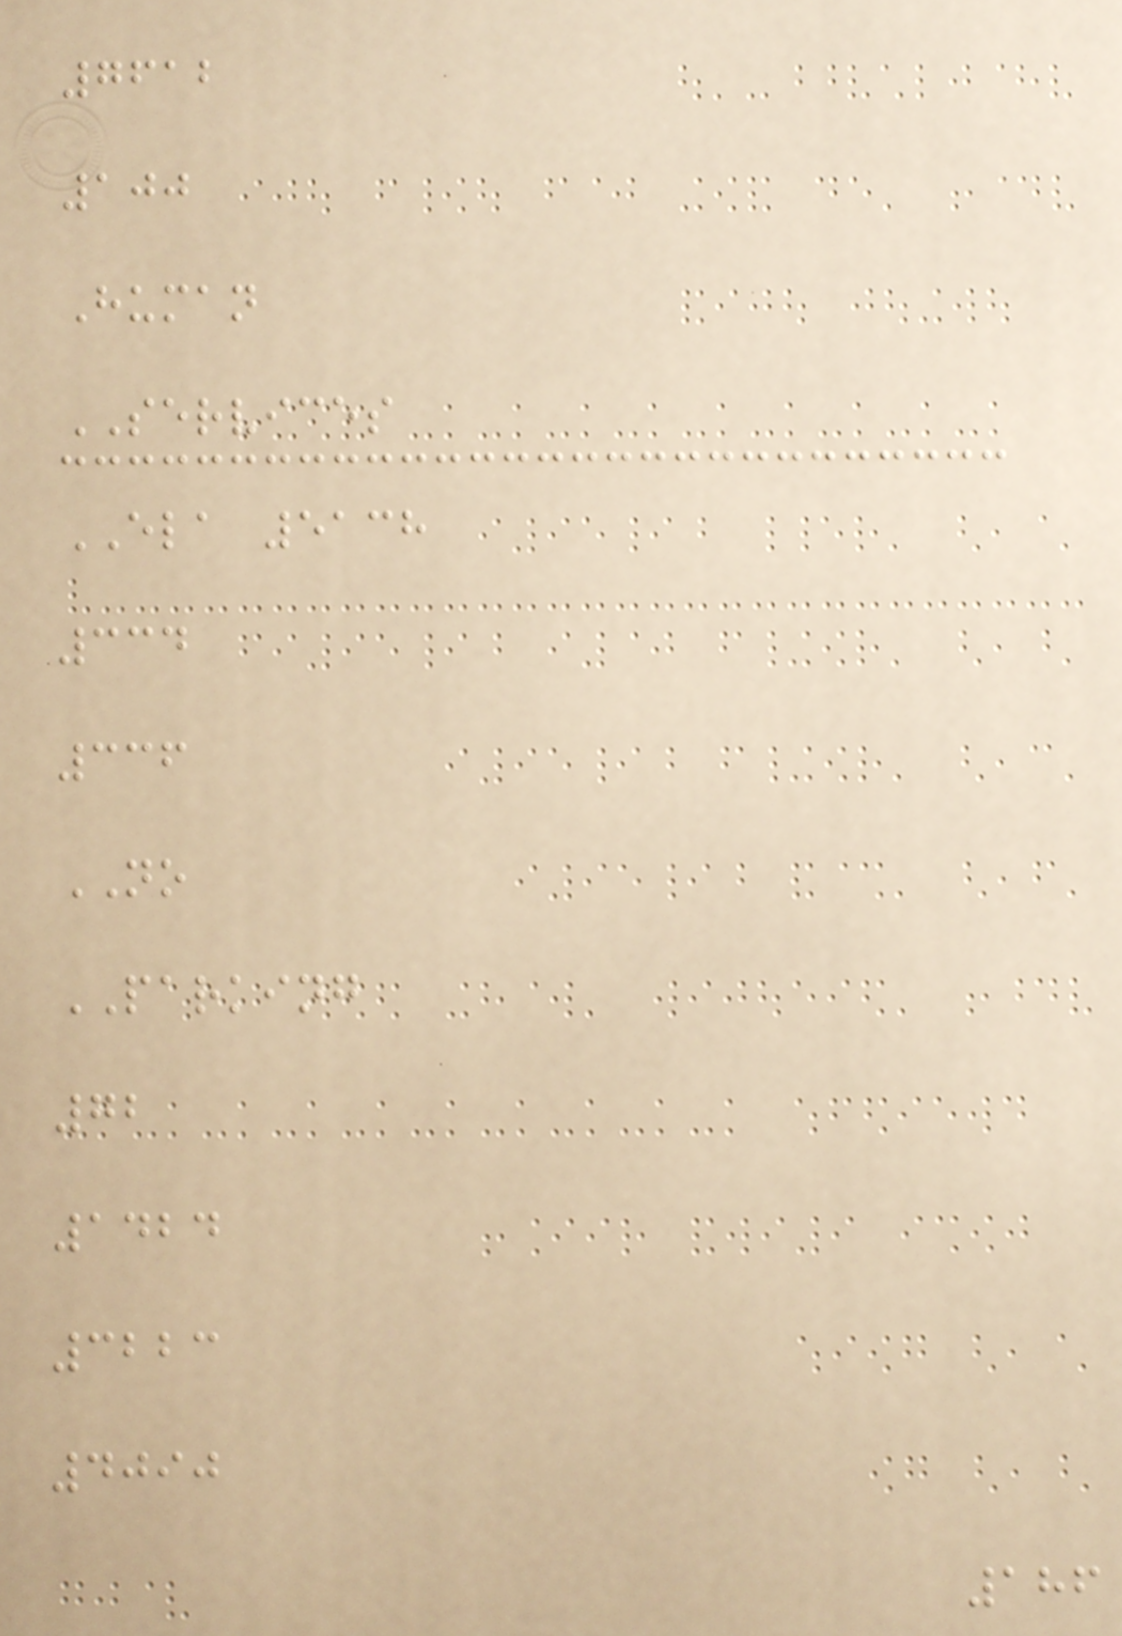7612
100
Human
SERVICES
ELA 5138
334
336
NO
PARKING
72
1424
3223
4090
186
